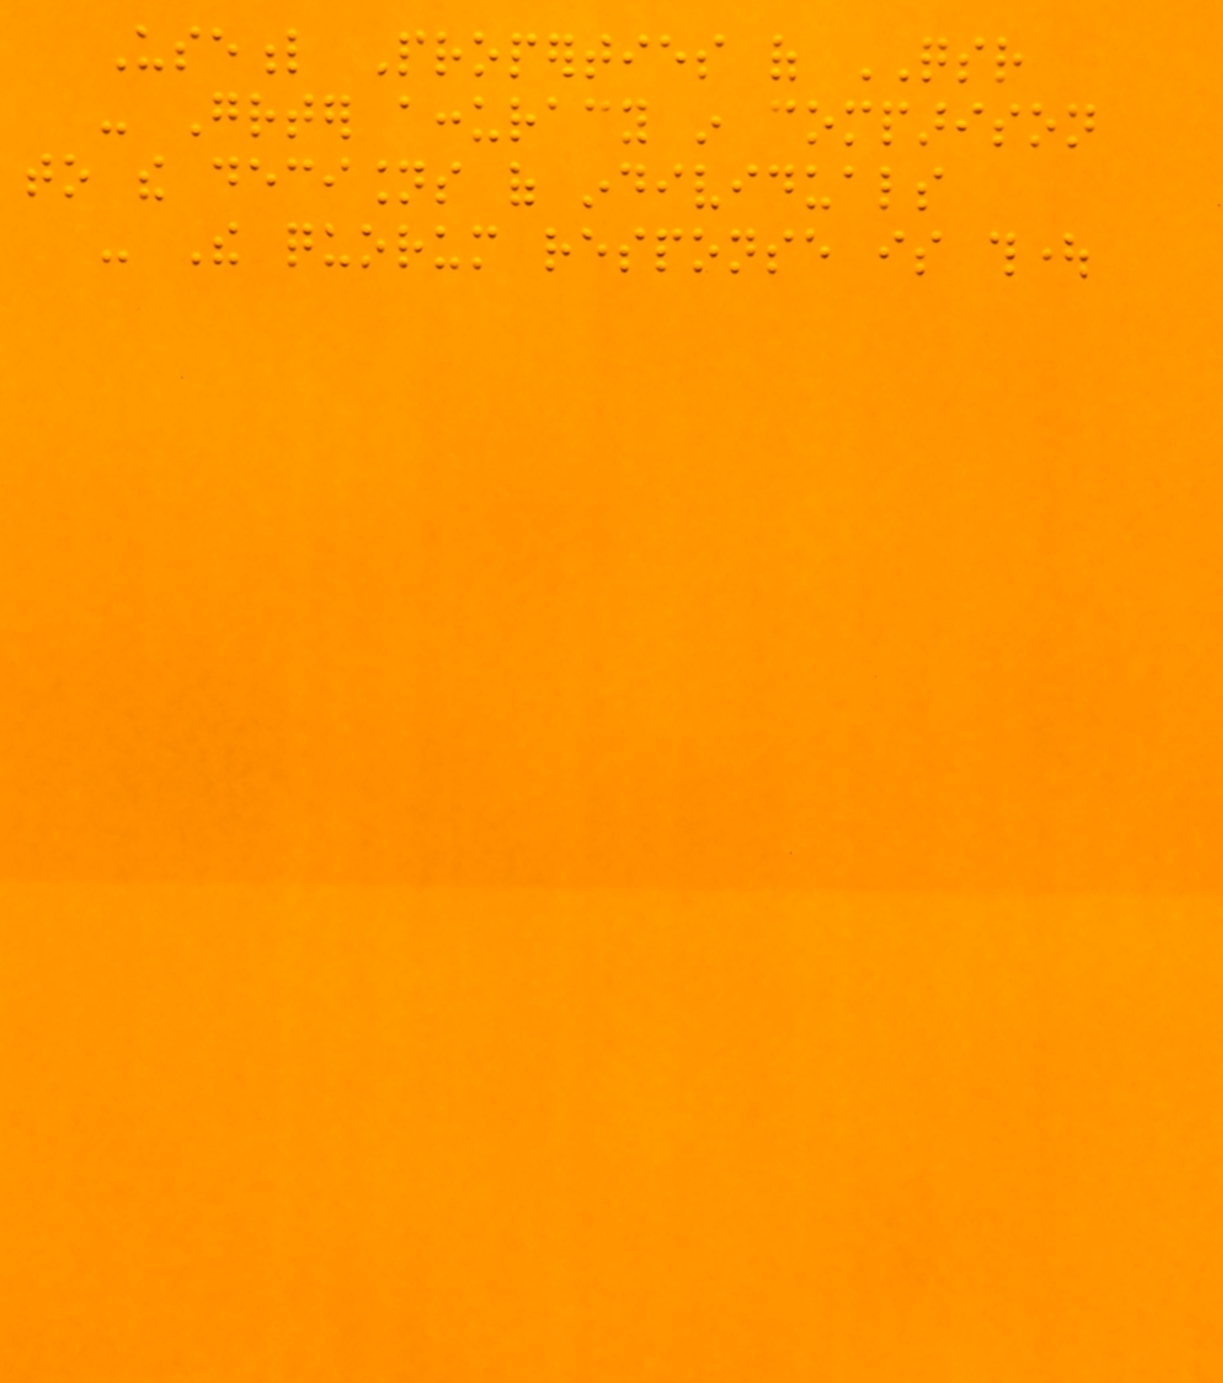Useful Properties of QSR
- Greater accuracy in comparison
to the decisions of individuals
- The quorum response is thought
